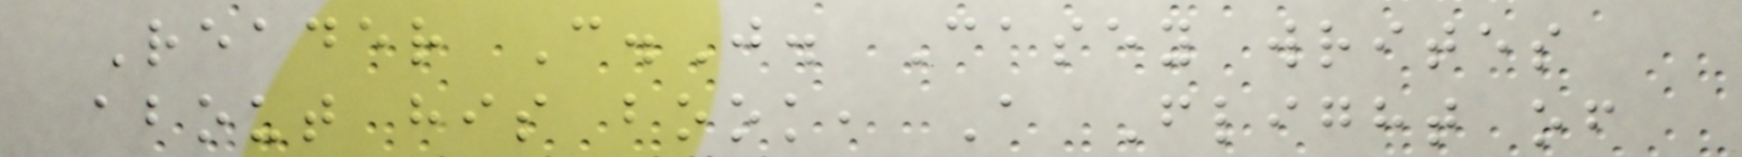Reader C.J. Casey writes
about his book, A Flight of
